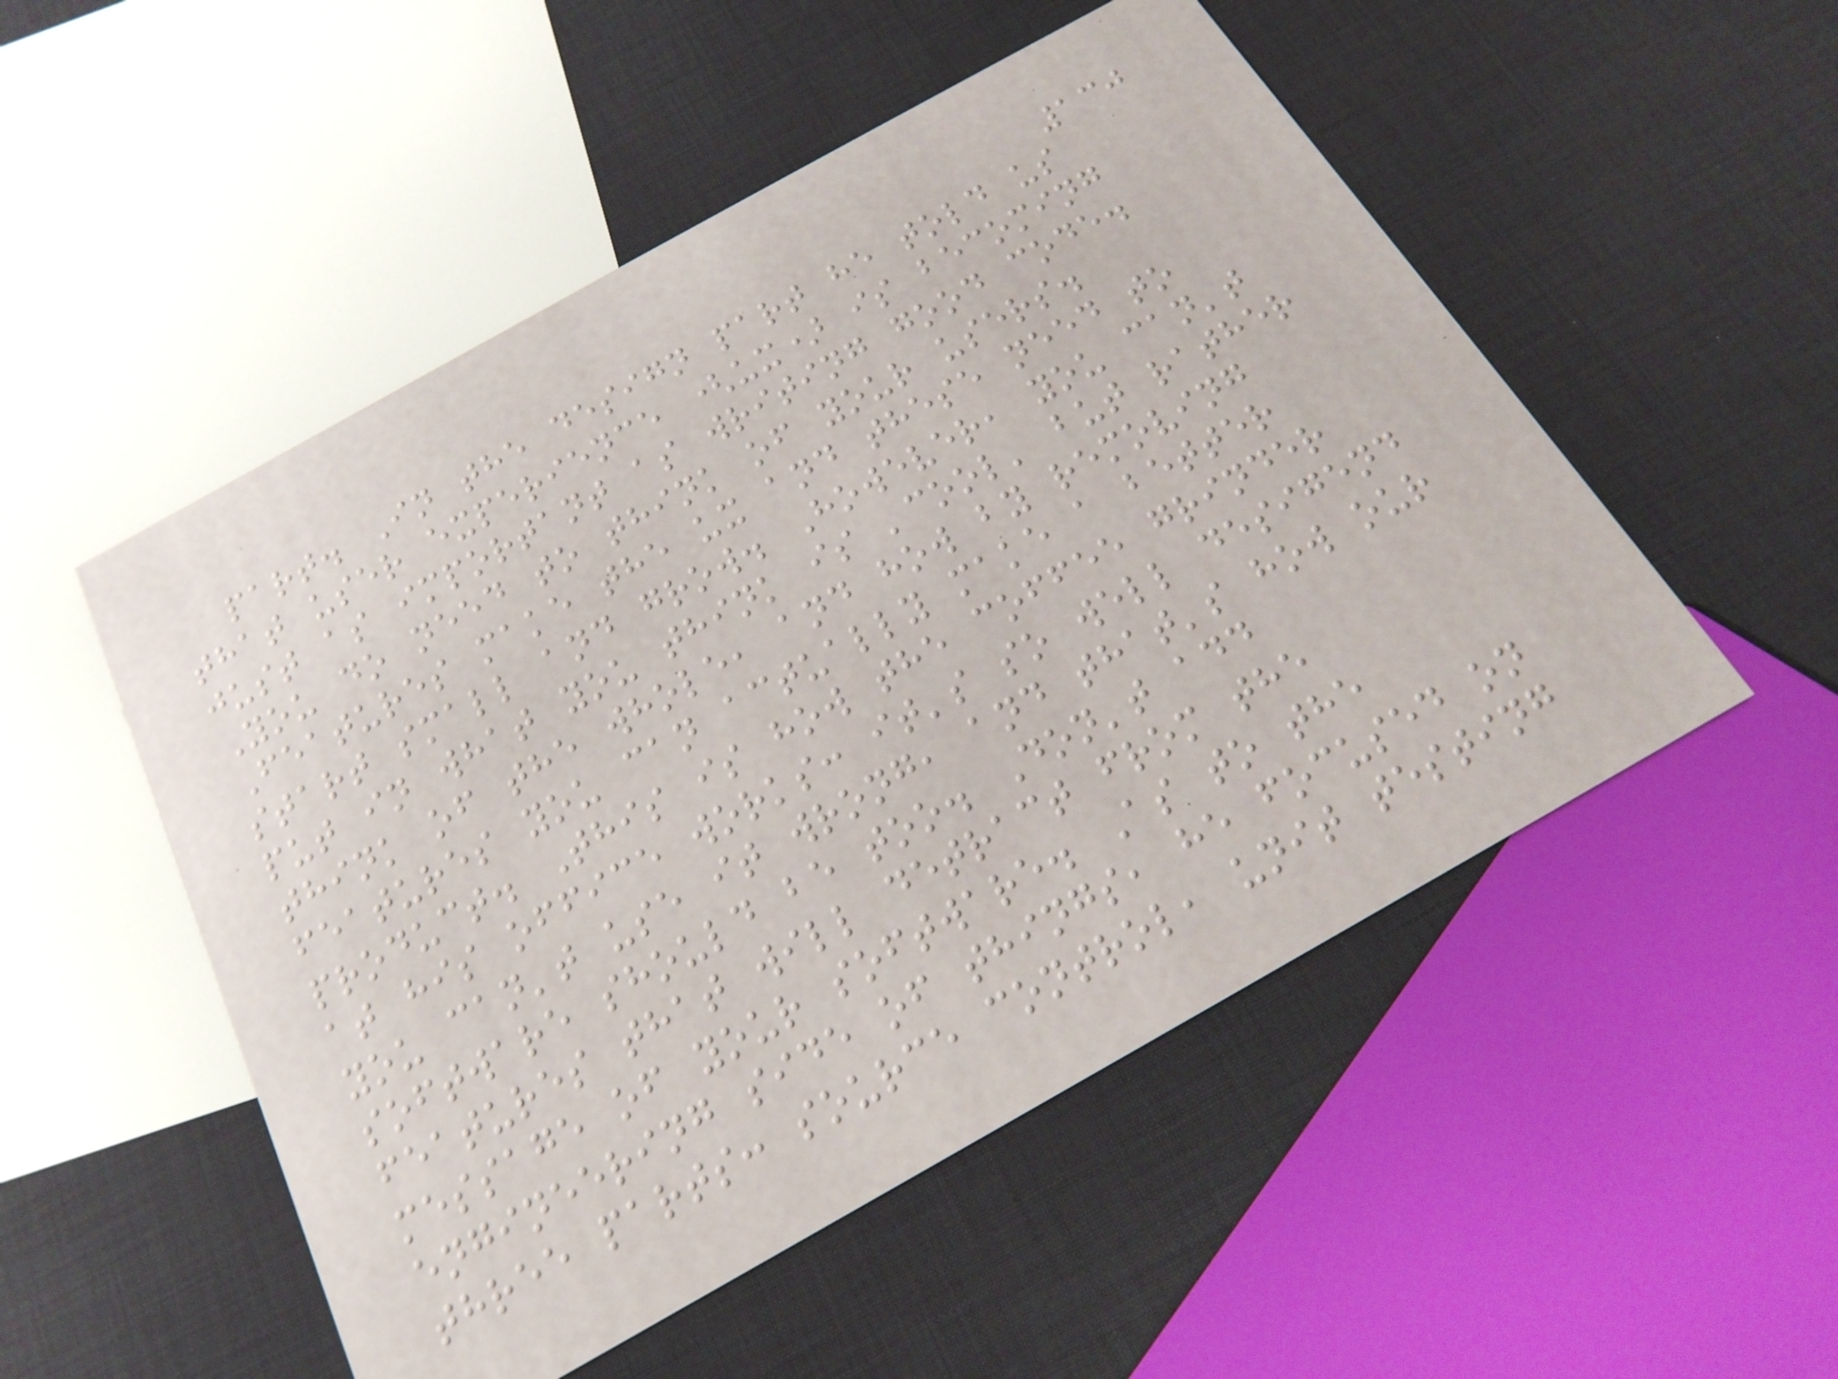130
part. In the design part he told us
that user experience (ux) is becoming
just as important as writing good code.
You do need to think of your users.
Features make the ux and these need to
start small and grow. However, you can't
put in what you think is 'cool' but rather
think of the whole, and how by removing
features you can actually make a better
product. This is how the coffee grinder
at his office works: it's so well desigend
you can't use it wrong, and that's how our
software should be too. Don't add
features that will detract from the
message of your software. As to the
engineering side of things, he focused on
three parts: source control, unit testing
